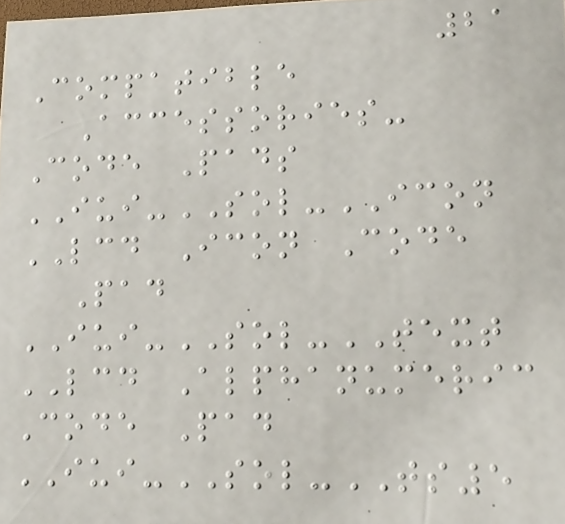21
Compatible
Accessories-
Code Pads
IUI-SOL-ICON
LCD Icon Code
Pad
IUI-SOL-TEXT
LCD Alphanumeric
Code Pad
IUI-SOL-TS5
